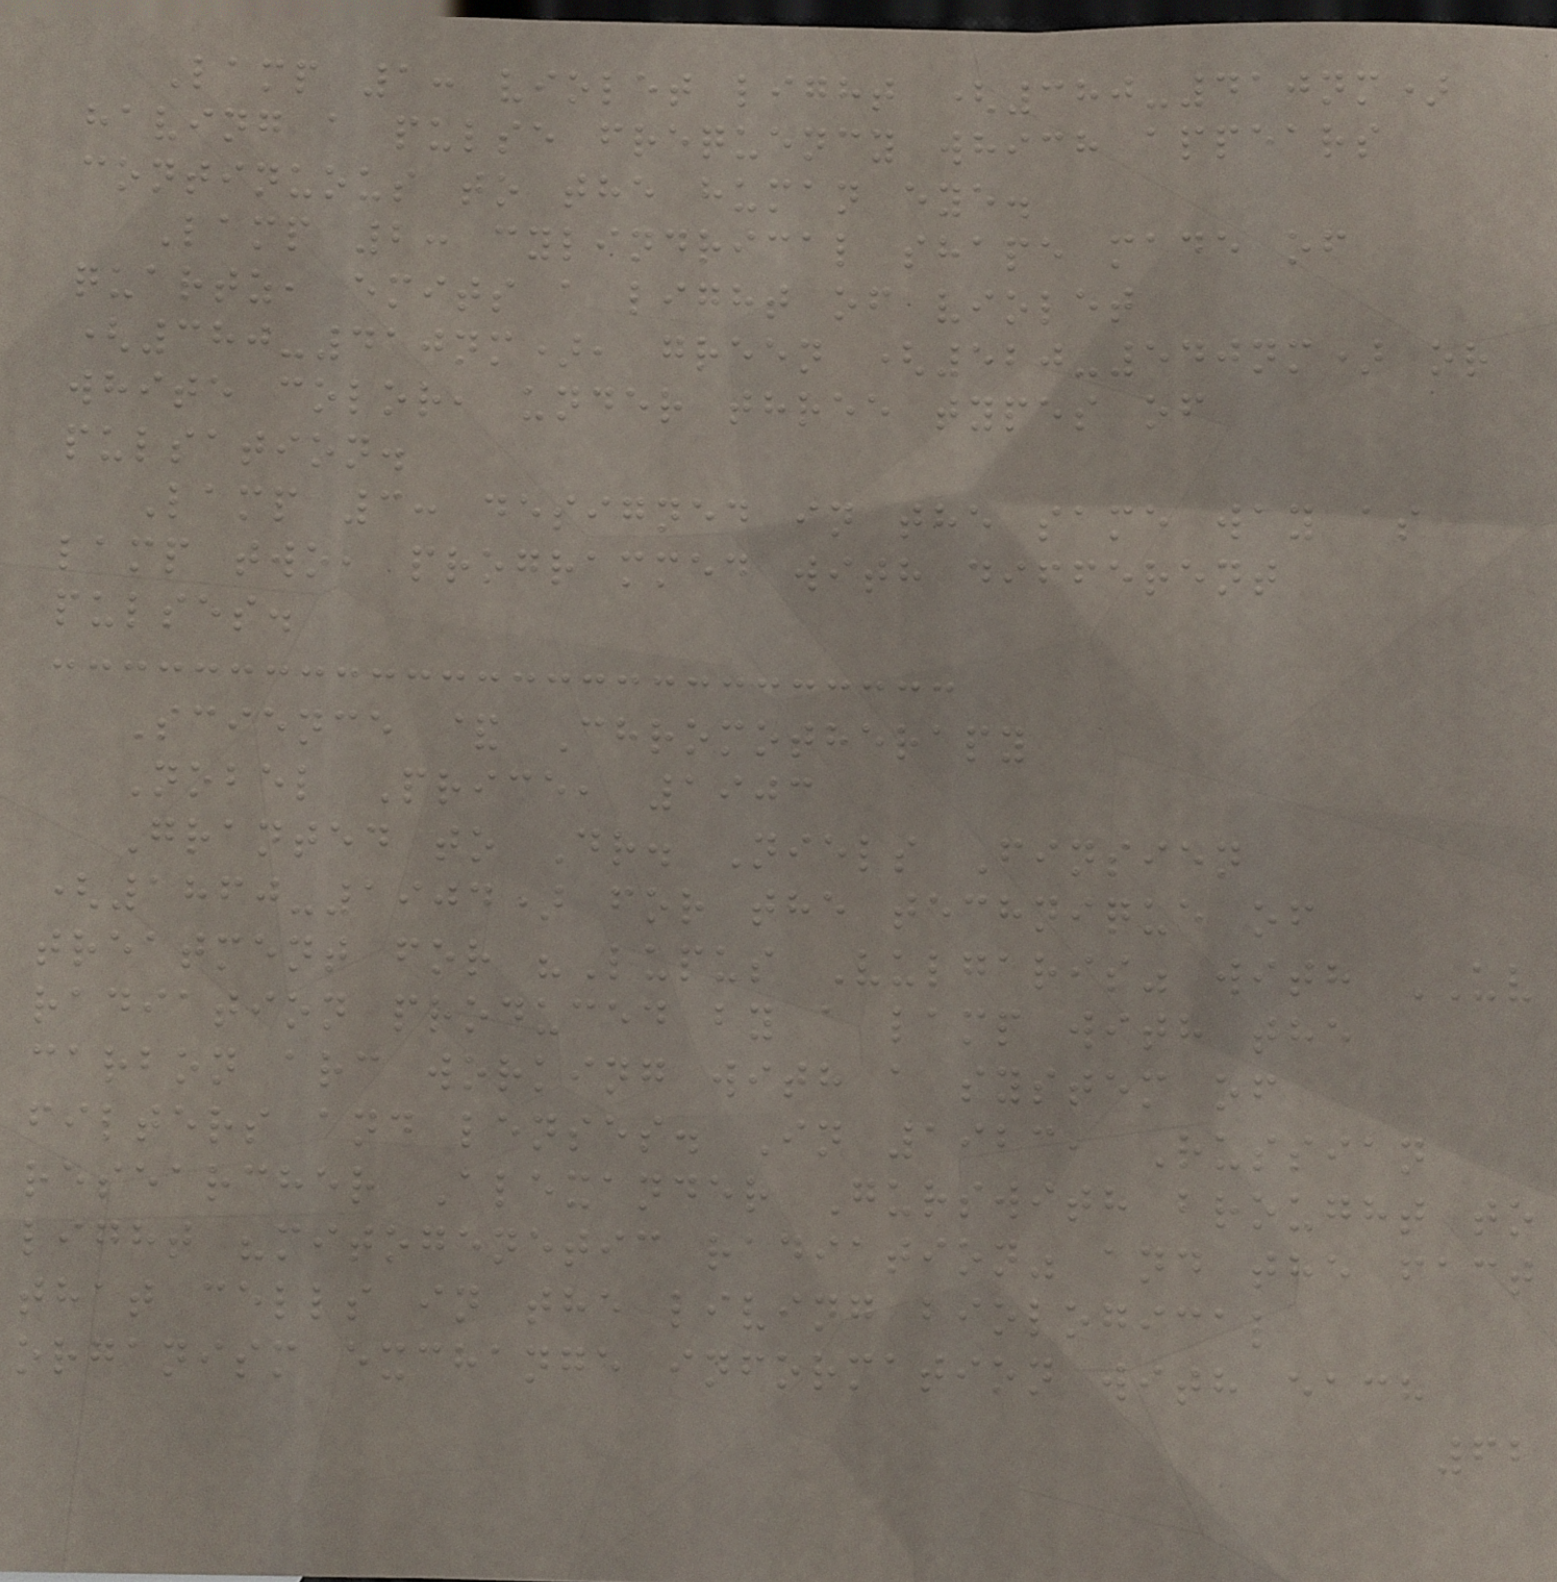Lamp 1: violet light (380-410nm)
having a pulse frequency which appears
continuous to the human eye.
Lamp 2: cylindrical shape made of
quartz, emits a light of violet
(380-410nm), green (520-540nm) or
white color, under three types of
pulsation.
Lamp 3: designed in the same way as
lamp two, programmed with different
pulses.
Science & Chromotherapy
Nobel Price, 1903
Granted to Dr. Niels Finsien
(1860-1904) for the technique of
treatment for "Lupus Vulgaris" with UV
radiation produced by a lamp with the
carbon arc working with a system of
filters and lenses. In 1923, Russian
researcher Alexander Gurswith brought to
light "mitogenetic radiation" and the fact
that cells in the living biological
organism exchange information with each
62
